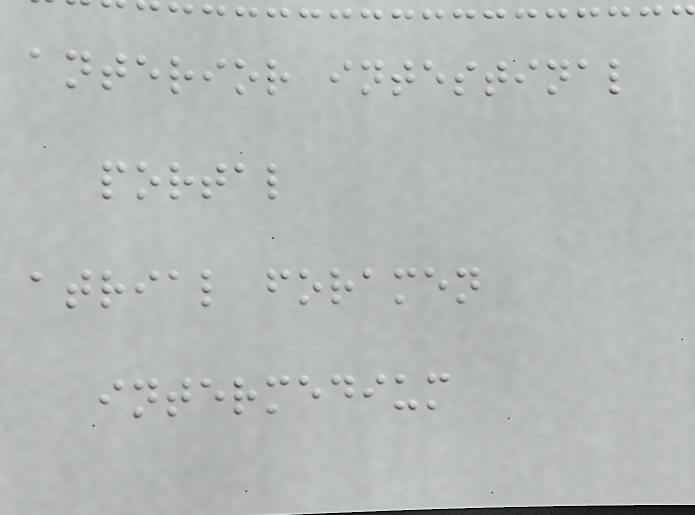anterior intestinal
portal
atrial foramen
intermedium
